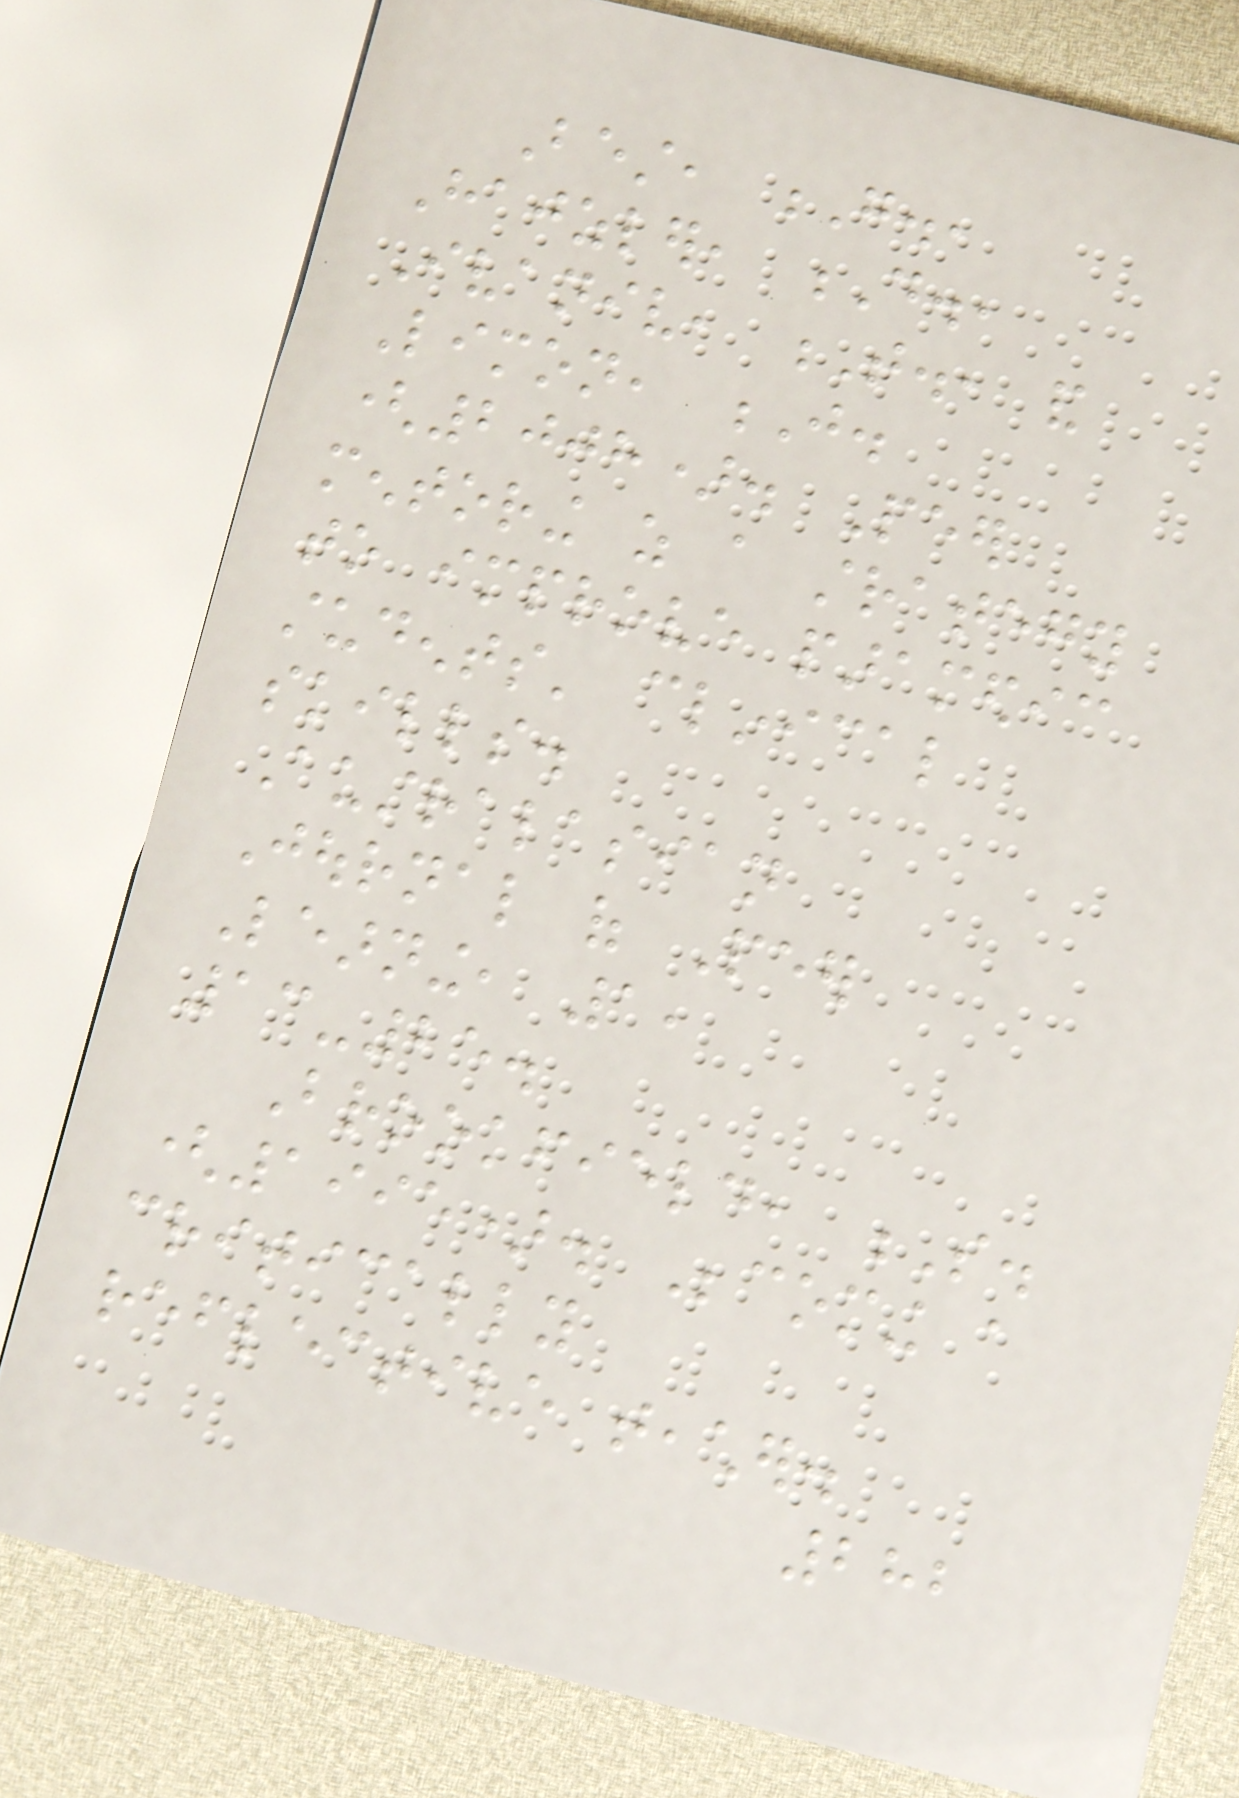Best, G.,
Hajzler, D.,
Ivaniv, T., and
Limon, J.
(2008). Peer
mentoring as a strategy
to improve paramedic
students' clinical
skills.
Australasian
Journal of Peer
Learning, 1,
13-25.
Brookfield, S.
(1995). Becoming a
critically
reflective teacher.
282
